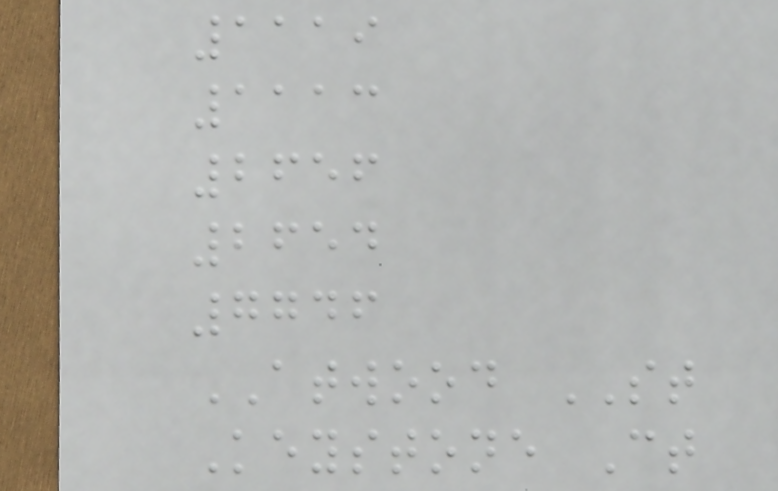1119
1113
2656
2654
7746
ATWOOD ST
Keystone Ct
